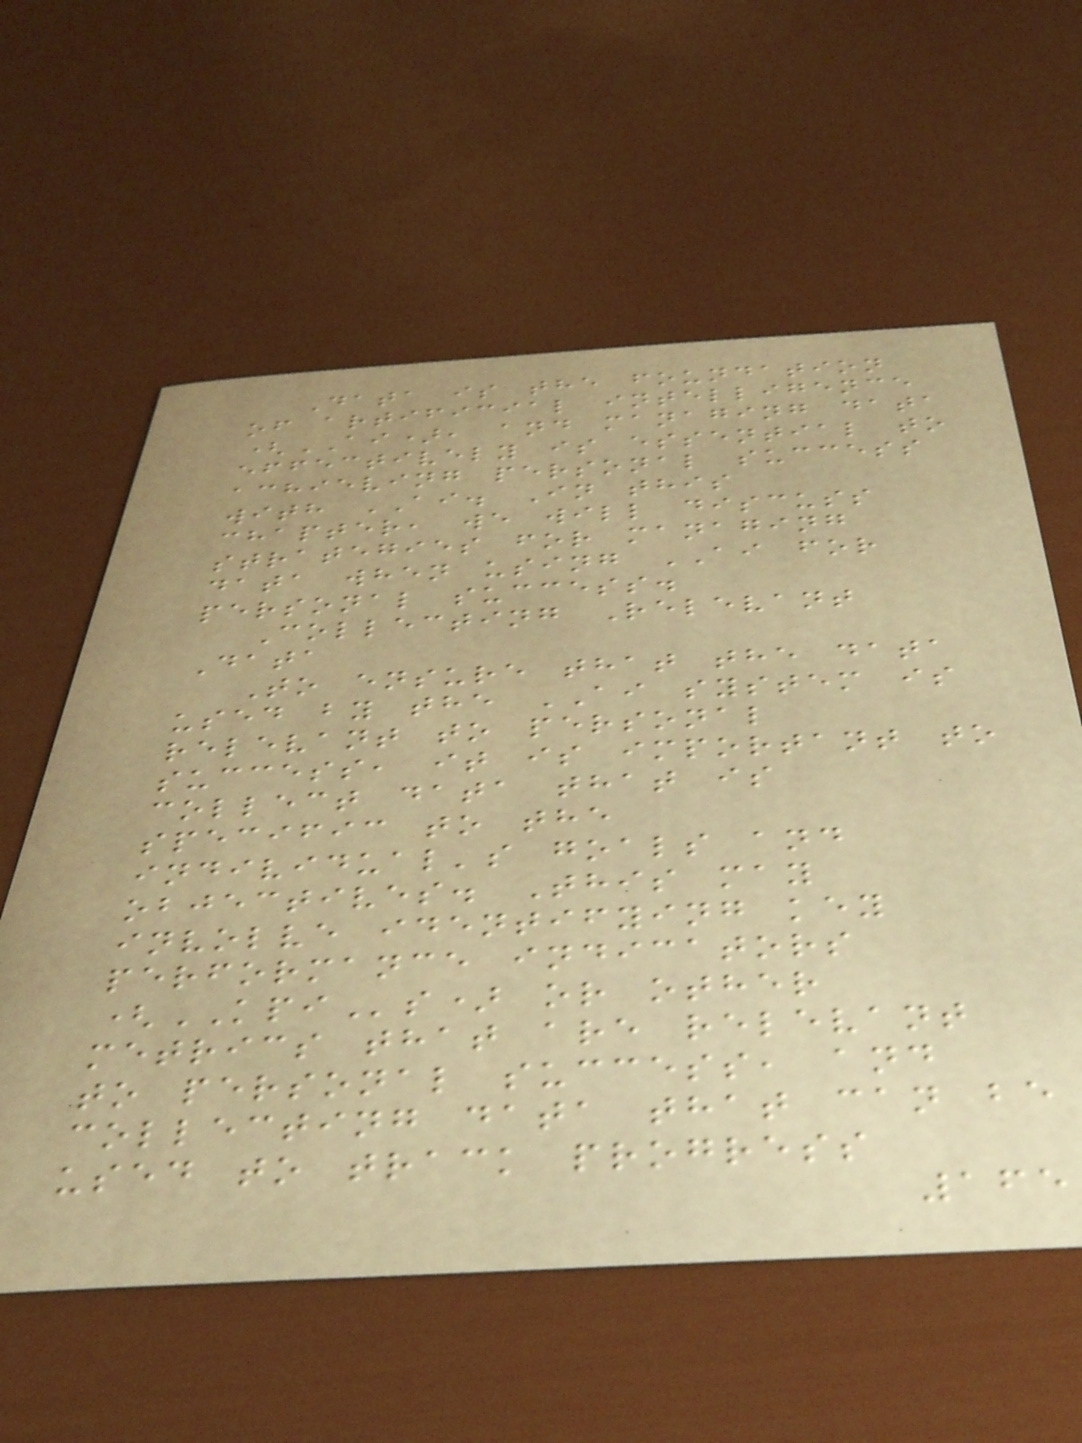Data is the foundation
of artificial intelligence
(AI), and managing data
effectively is essential to
achieving personal success
with AI. In this
chapter, we will discuss
strategies for managing
data when using AI for
personal success.
Collecting Relevant
Data
To ensure that the data
used by the AI system is
relevant to personal
success, it is important to
collect data that is
specific to the
individual's goals and
objectives. This may
involve identifying key
performance indicators
(KPIs) or other
metrics that are relevant
to personal success, and
collecting data that can be
used to track progress
165
